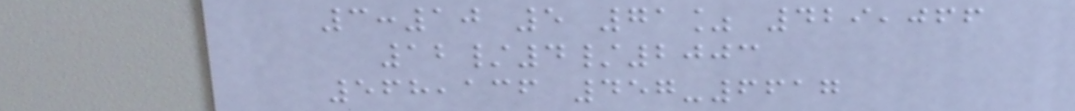3:10 5 71% 429,066
12/4/2003
568,136 457-6617
